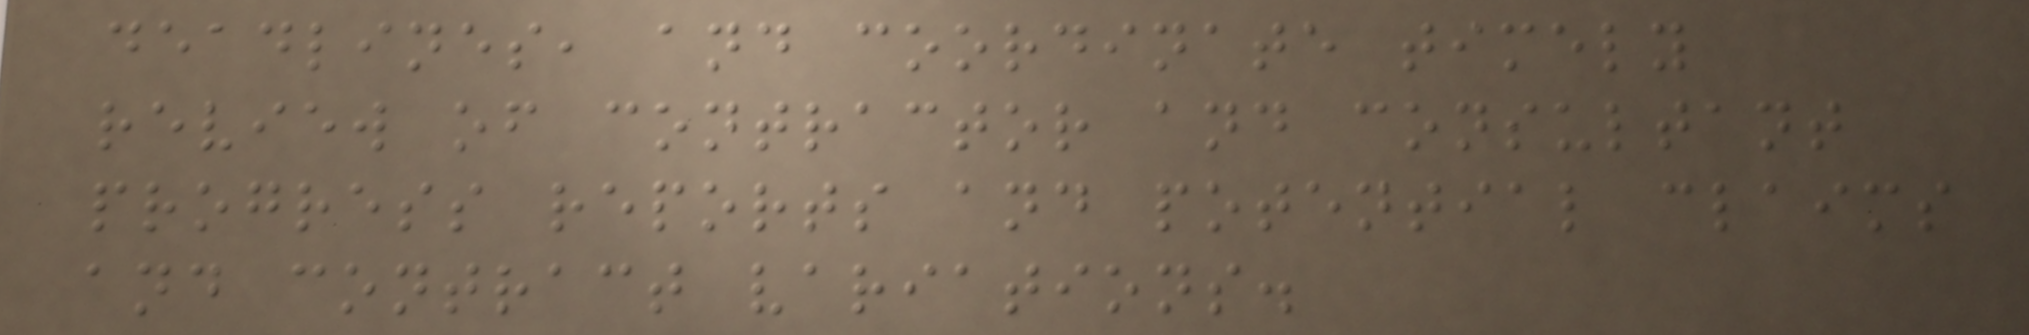deadlines, and coordinate timely
review of contractor and consultant
progress reports and potential claims
and contract variations.
